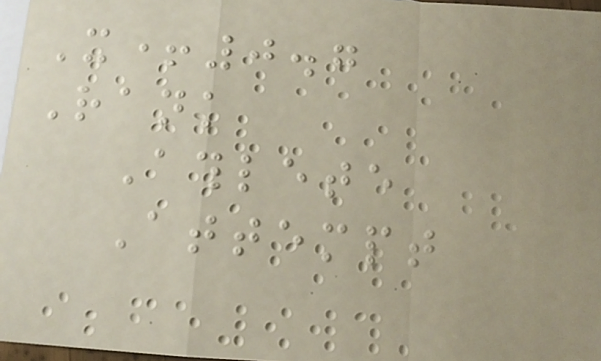X+0.7
Rank
Athlete
Attempt
